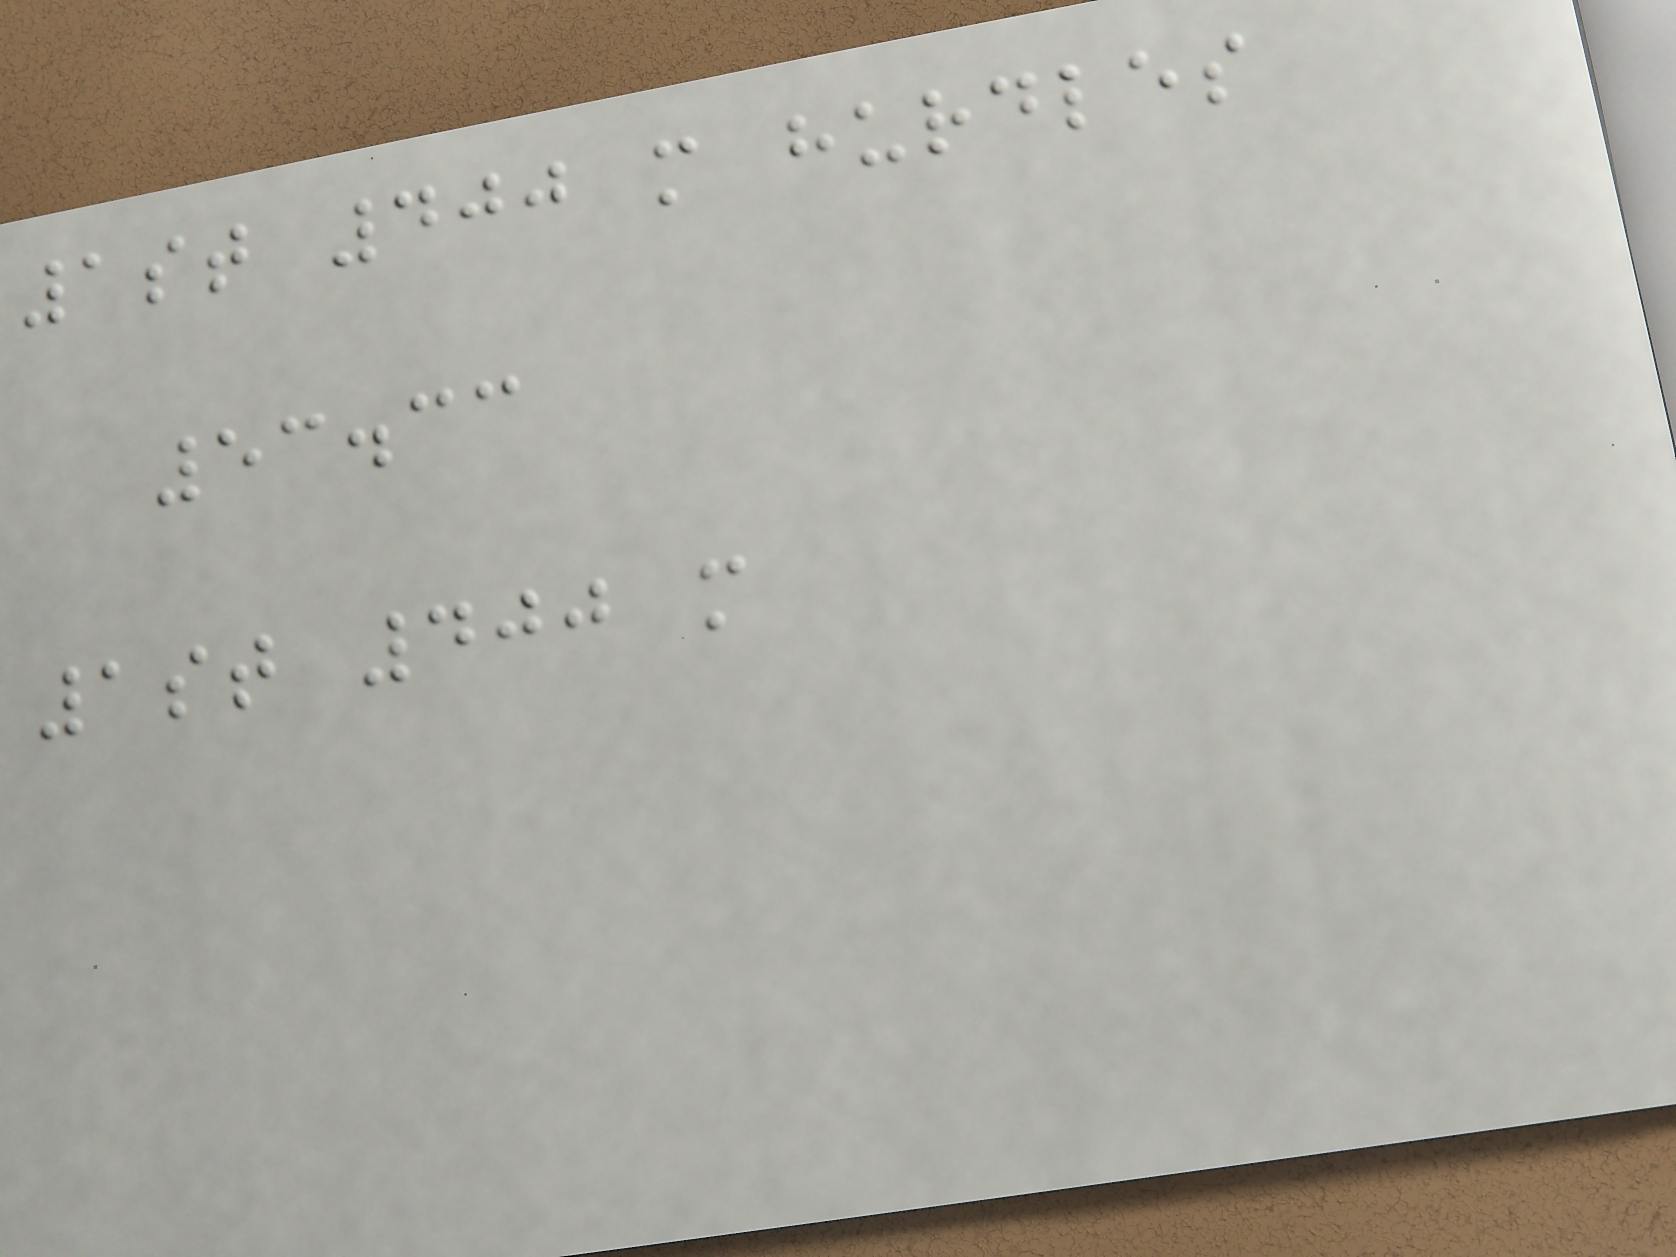1st 400 m hurdles
53.33
1st 400 m
